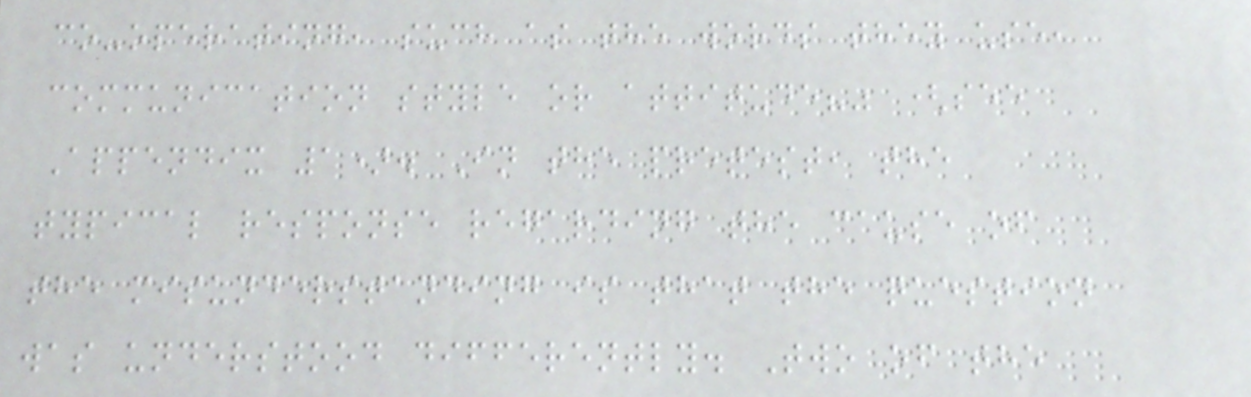co-operating, such as the words they use,
communication style or attitude?" (see
Appendix 1). In the pretest, the
typical response regarding the cause of
the misunderstanding is that the question
was understood differently. Two of the
